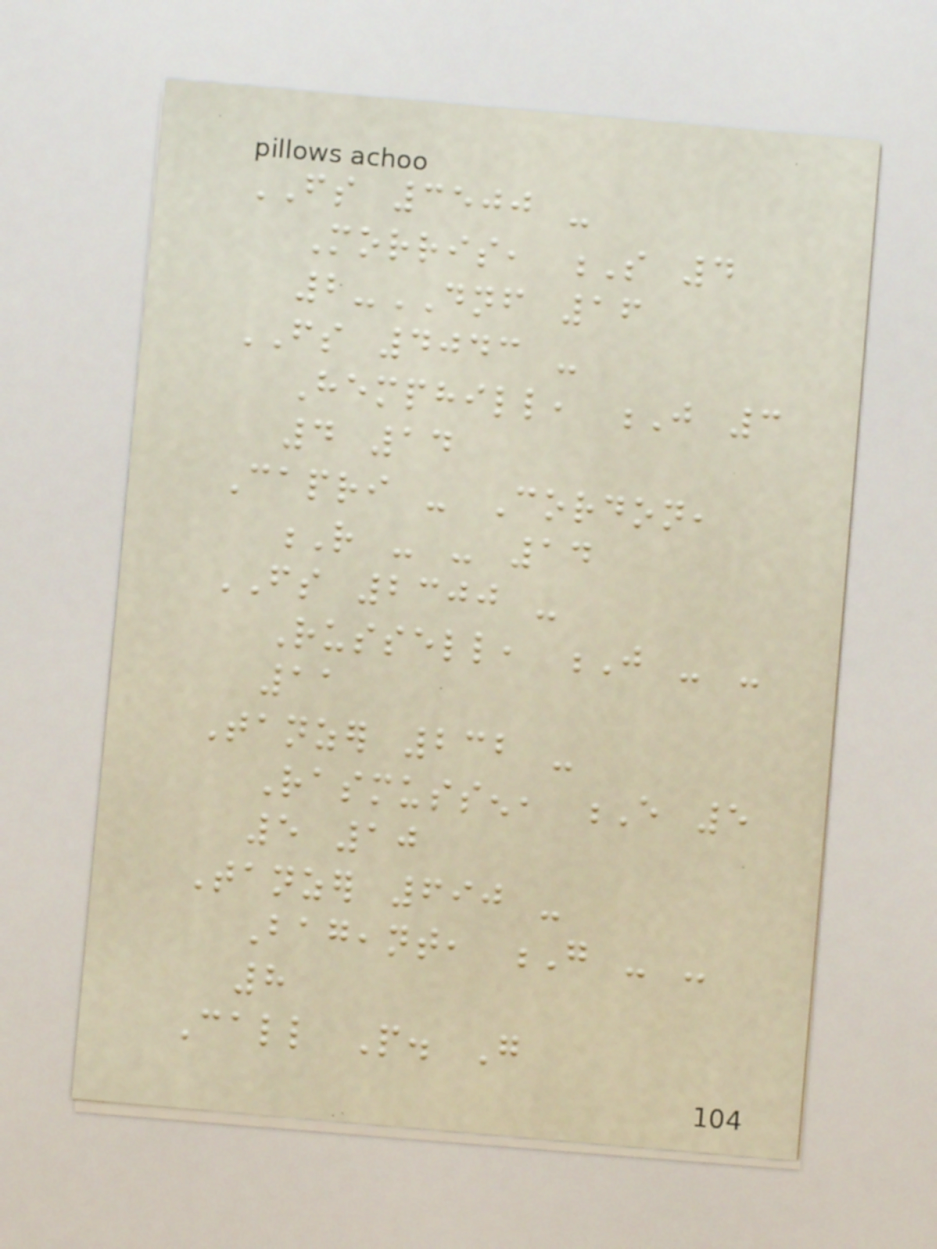FS 3500 -
Morris, S 4
2-DNF 16
FS 4043 -
Hemphill, J 3
4 14
Capri - Cordon,
R - - 14
FS 2300 -
Russell, J - -
11
Tanzer 232 -
Rasmussen, E 5
5 10
Tanzer 690 -
Bageant, G - -
8
Call People. Go
